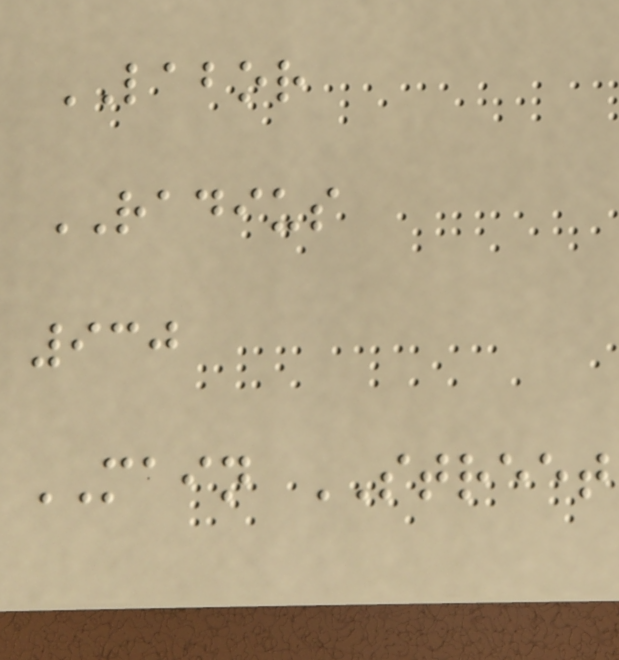LABOR
RADIUS
930
MAIN STREET
